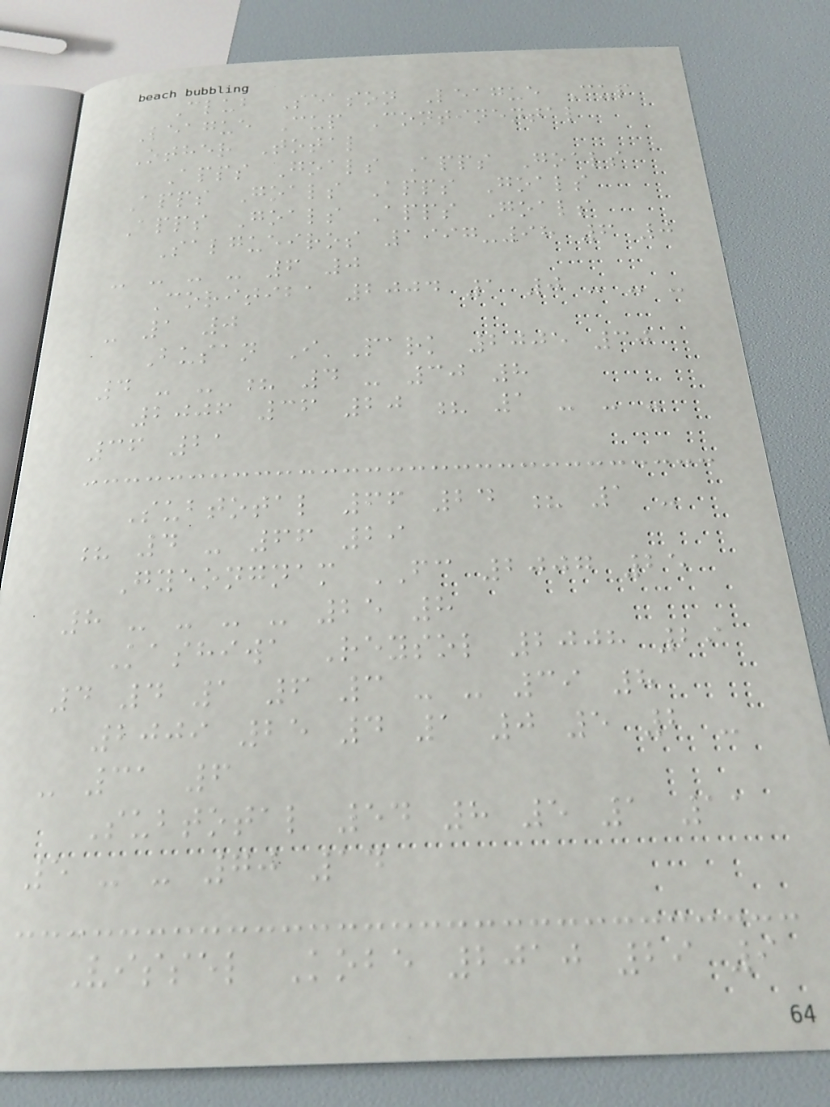Club Season League Cup
League Cup Continental
Other Total
Apps Goals Apps Goals
Apps Goals Apps Goals
Apps Goals Apps Goals
Salgueiros 1997-98 6 0
- - - - 6 0
Coritiba 2004 1 0 - - -
- 1 0
Busan I'Park 2005 30
4 - - ? 4 - 30 8
2006 36 20 ? 1 - - -
36 21
Subtotal 66 24 ? 1 -
? 4 - 66 29
Gyeongnam FC 2007 25
8 - - - - 25 8
Kashiwa Reysol 2008 29
4 4 1 6 3 - - 39 8
2009 25 4 1 0 5 2 -
- 31 6
Subtotal 54 8 5 1 11
5 - - 70 14
Vissel Kobe 2010 29 9
